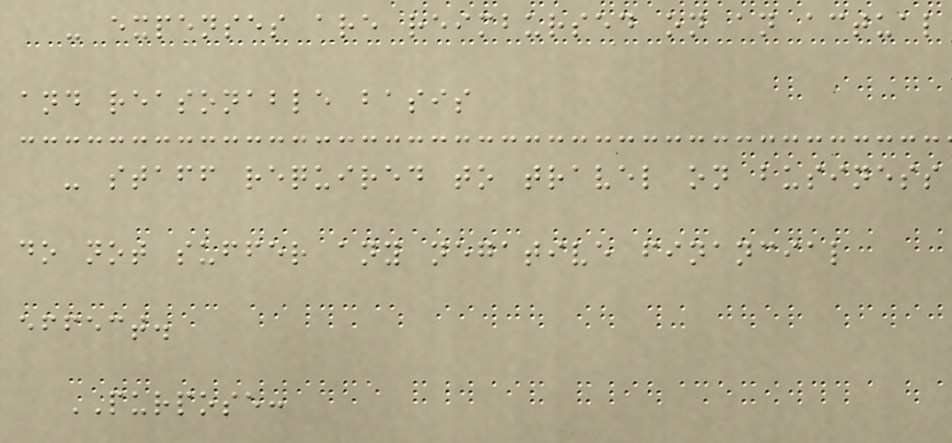- expenses are reimbursed on an actual
and reasonable basis
- staff required to travel on business
do not suffer any negative financial
effect.
PURPOSE:
